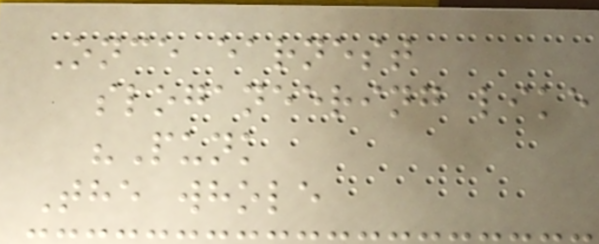Once earnest
sloganeering like
"Punk
The whole
